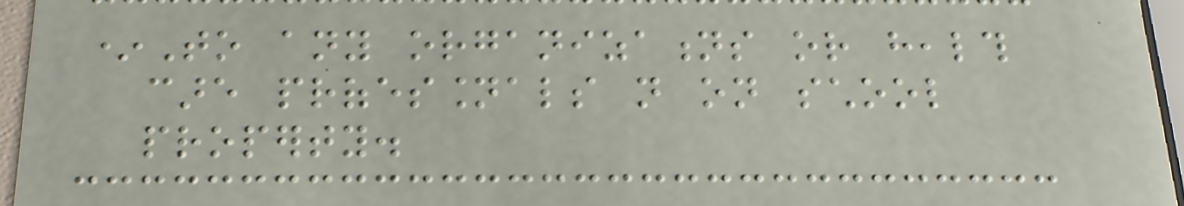*To any organizations or health
care professionals not on school
property.
